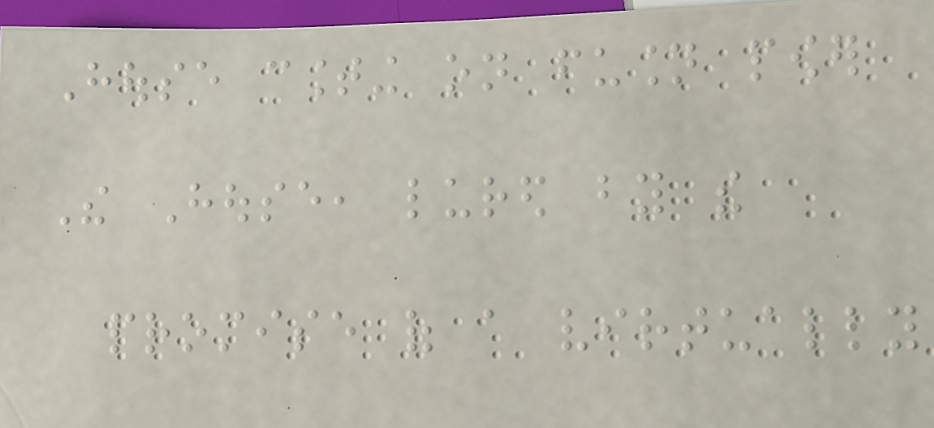House counting on fusion power
The House, lured by the
promise of a virtually
